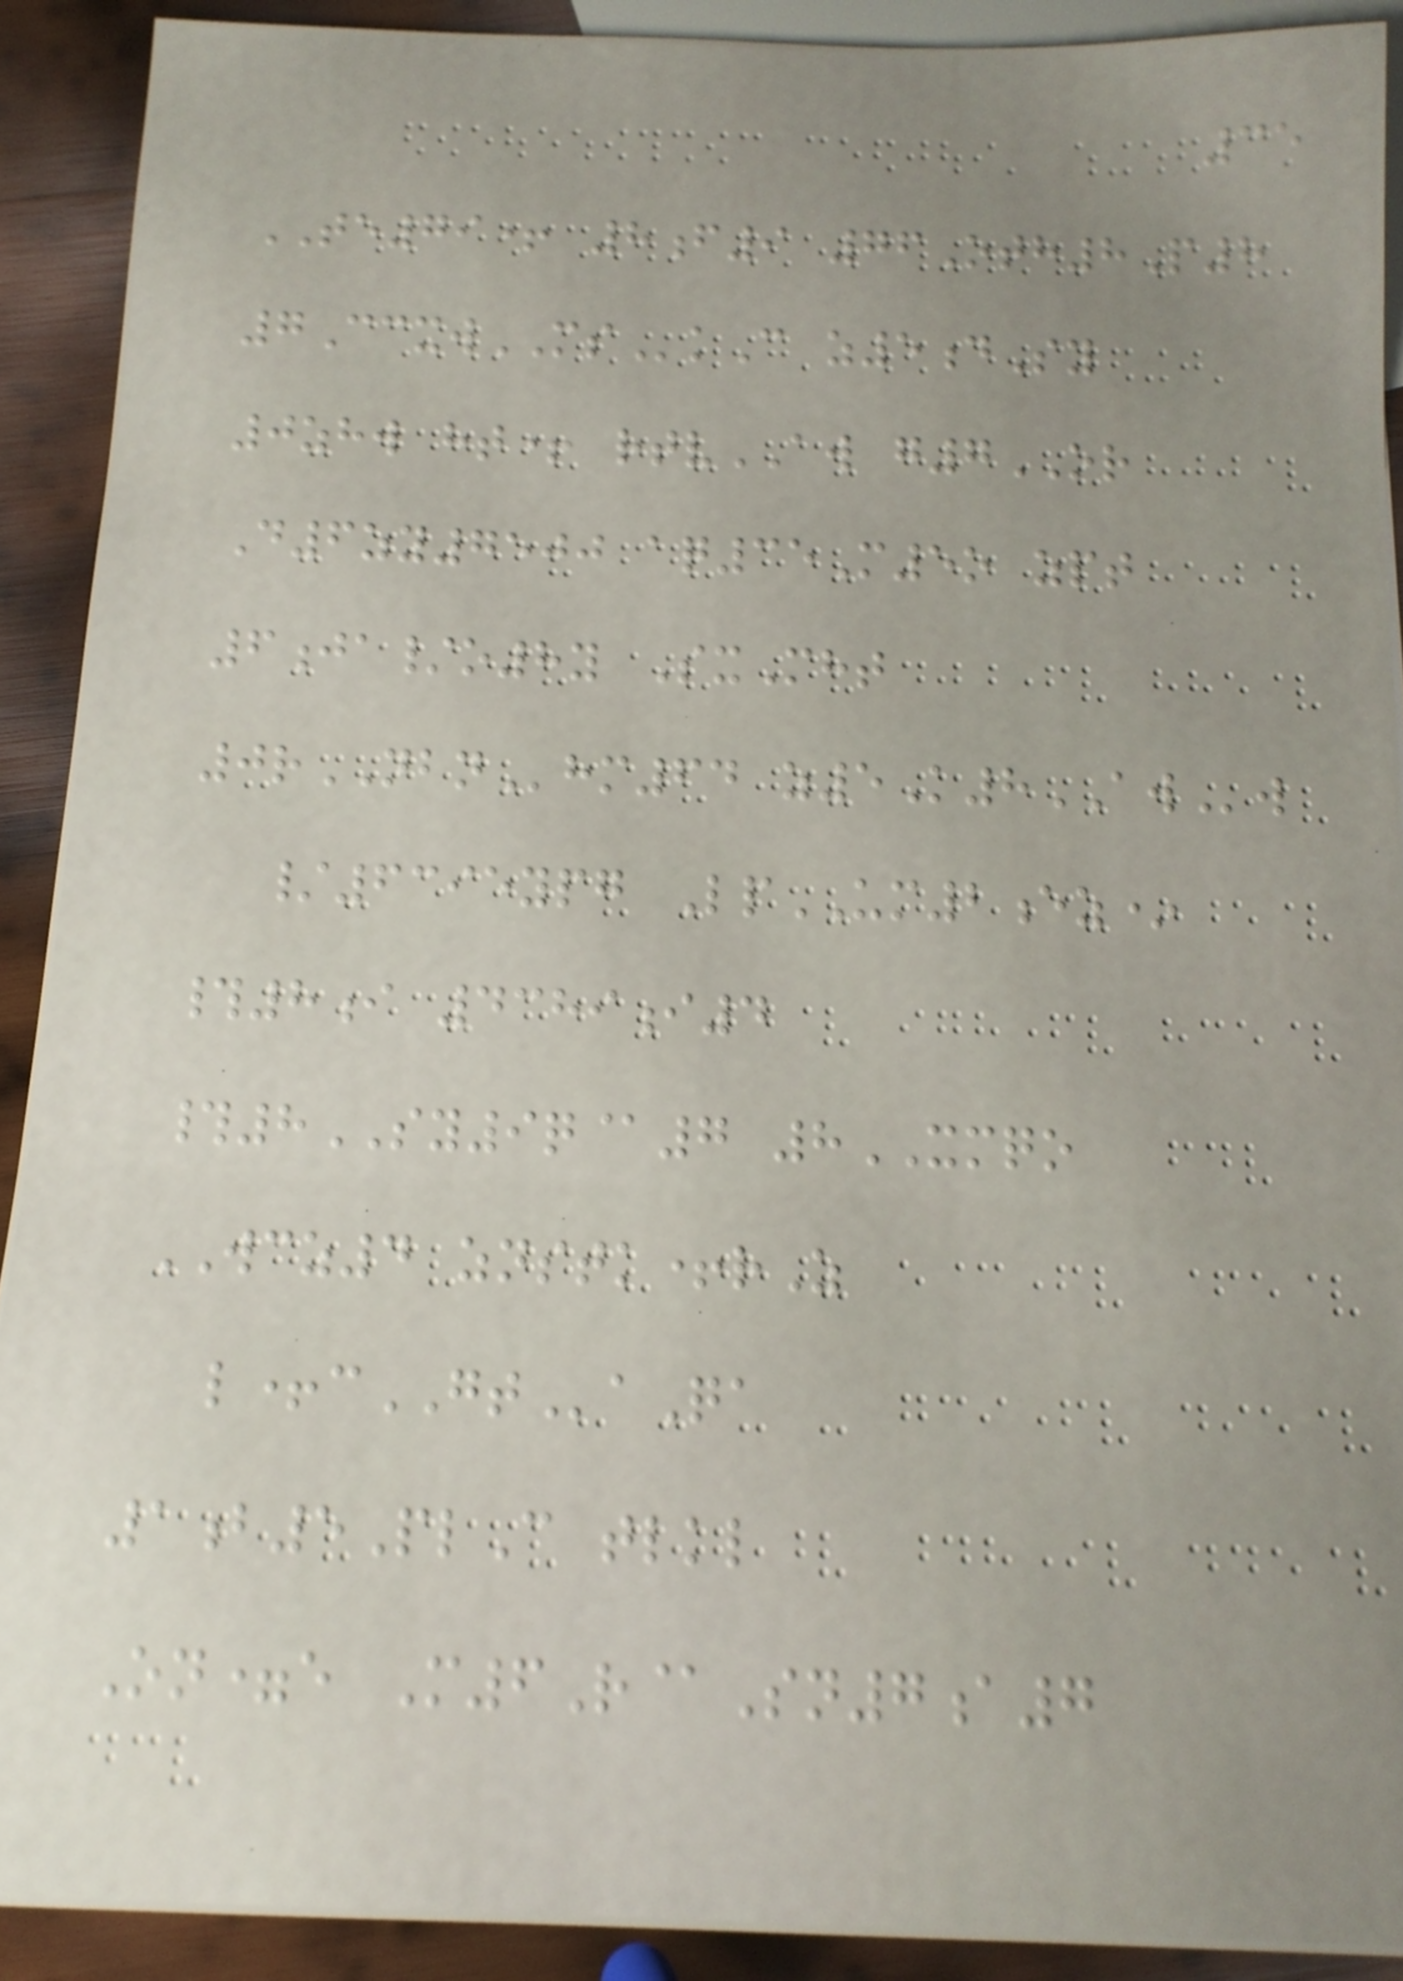35
TE79+ 8f9 76Oth8P8
7CcxwMSkC z5dSy
0zhw ht+ rtvAW g7OR
D6zy7500 aq35M5o zpt
6ja/o8y SxMht
0rNBNhm64 z5K8AWw
/6395ypg LpUM2ez*
#8i 4389i4
#8SY9q@7 8XMQO
WCZ4 znstk+rZ
l+cGTaQa
1b5PlC tlkl
On=e M6R@Sn7a7
